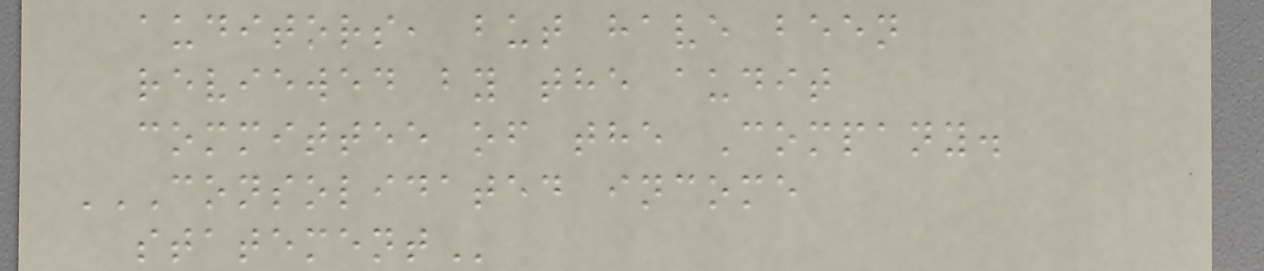auditors, but have been
reviewed by the audit
committee of the Company.
CONSOLIDATED INCOME
STATEMENT
